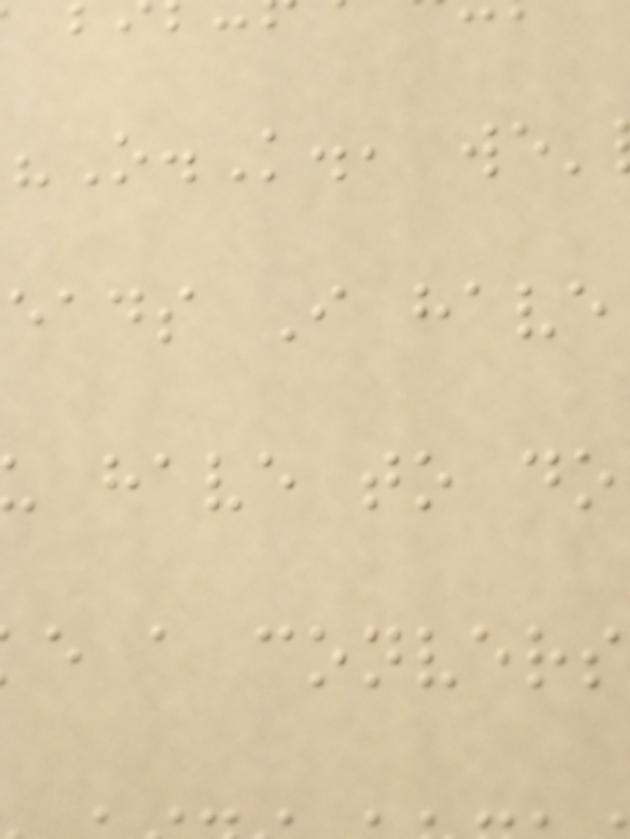"O.K., we'
eads I have
have to do
e a convers
